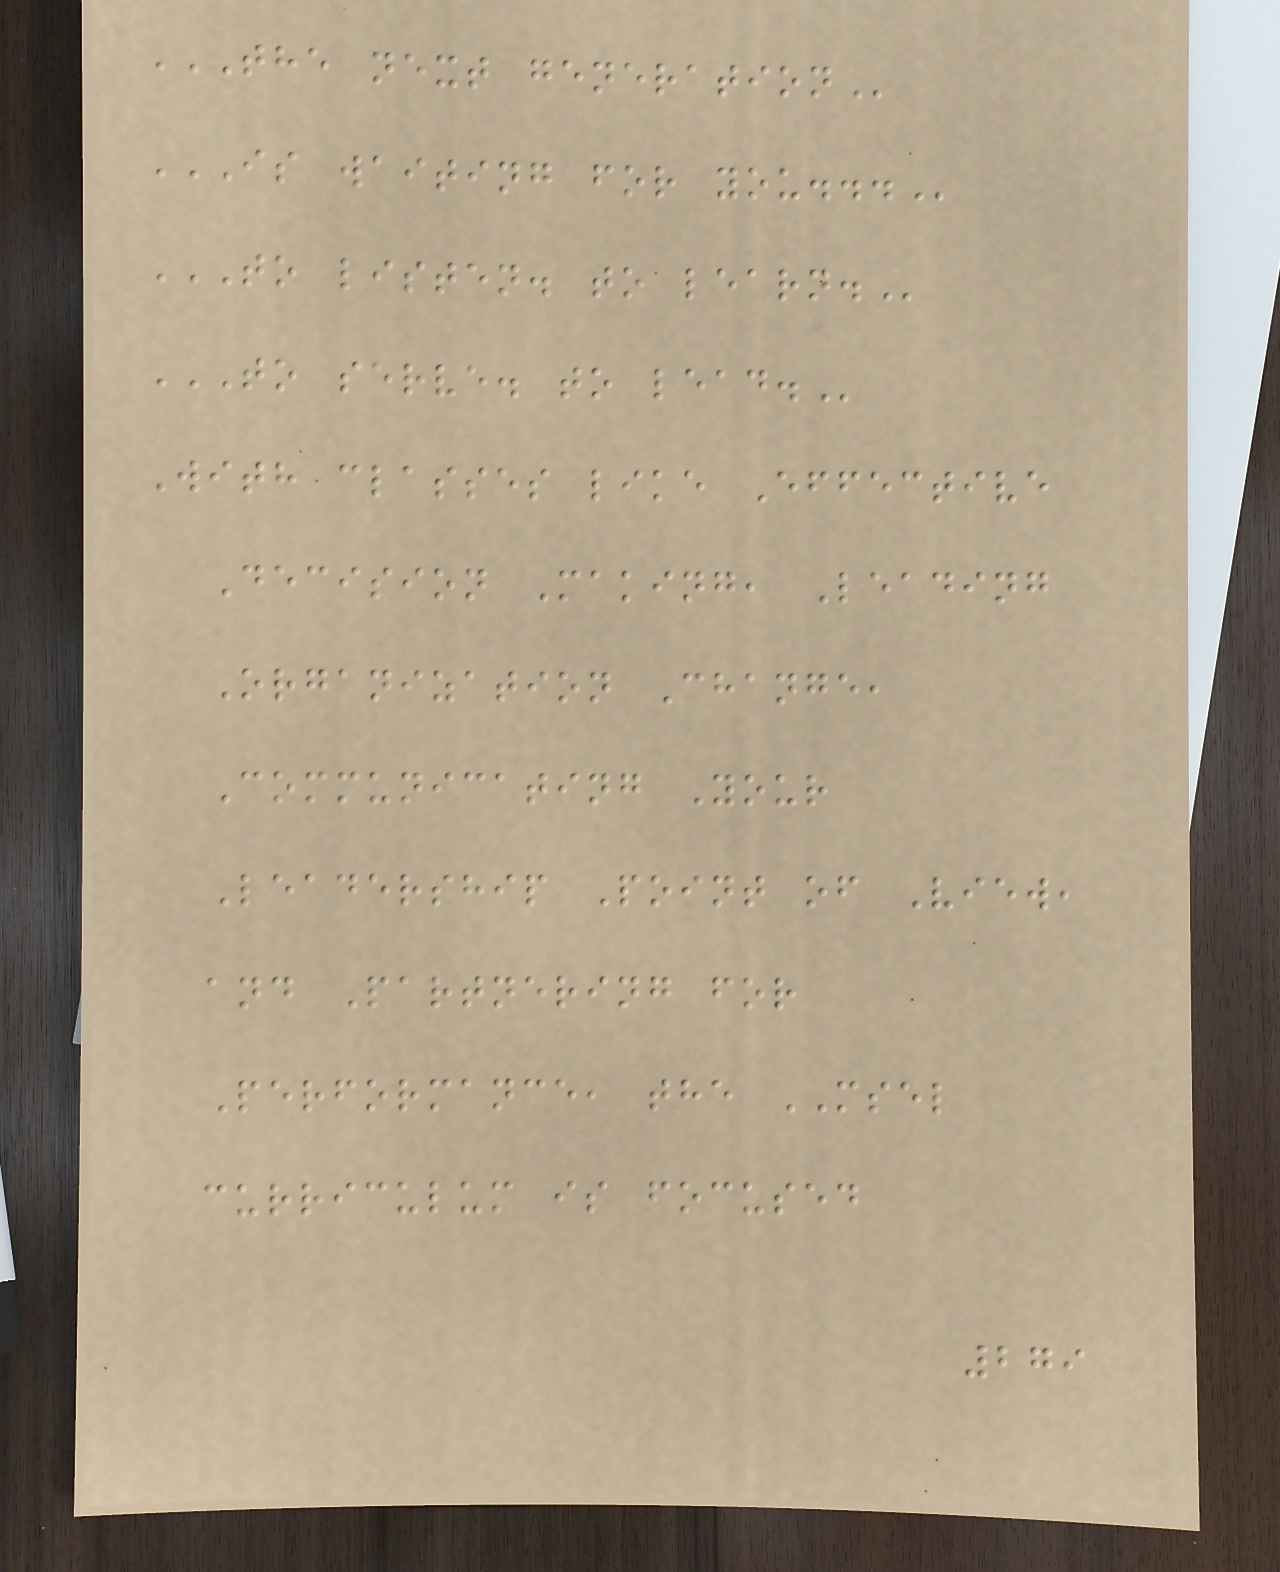THE NEXT GENERATION
IS WAITING FOR YOU...
TO LISTEN. TO LEARN.
TO SERVE. TO LEAD.
With classes like Effective
Decision Making, Leading
Organization Change,
Communicating Your
Leadership Point of View,
and Partnering for
Performance, the MSEL
curriculum is focused
279
